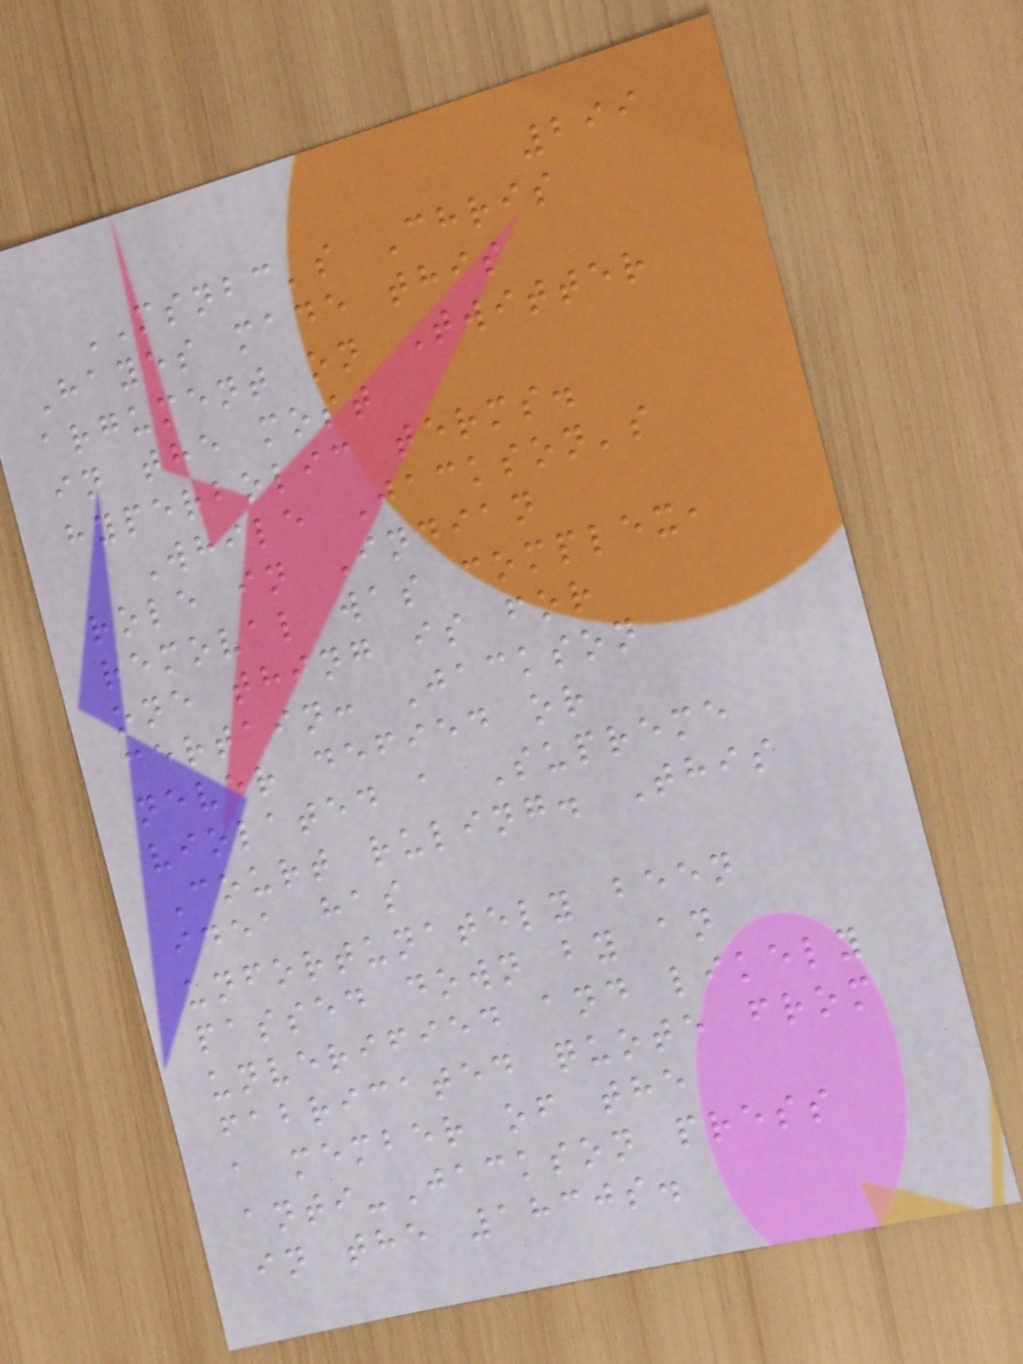299
MSNBC's Chris
Hayes made this
argument on Twitter
in the most
hyperbolic terms.
While Jackson's
role in Indian
removal was complex,
one thing is for
certain: Jackson
never defied or
violated a Supreme
Court ruling. This
idea has
unfortunately been
passed down by an
unverified and likely
fabricated quote from
a member of the
anti-Jackson press
in the 1830s.
